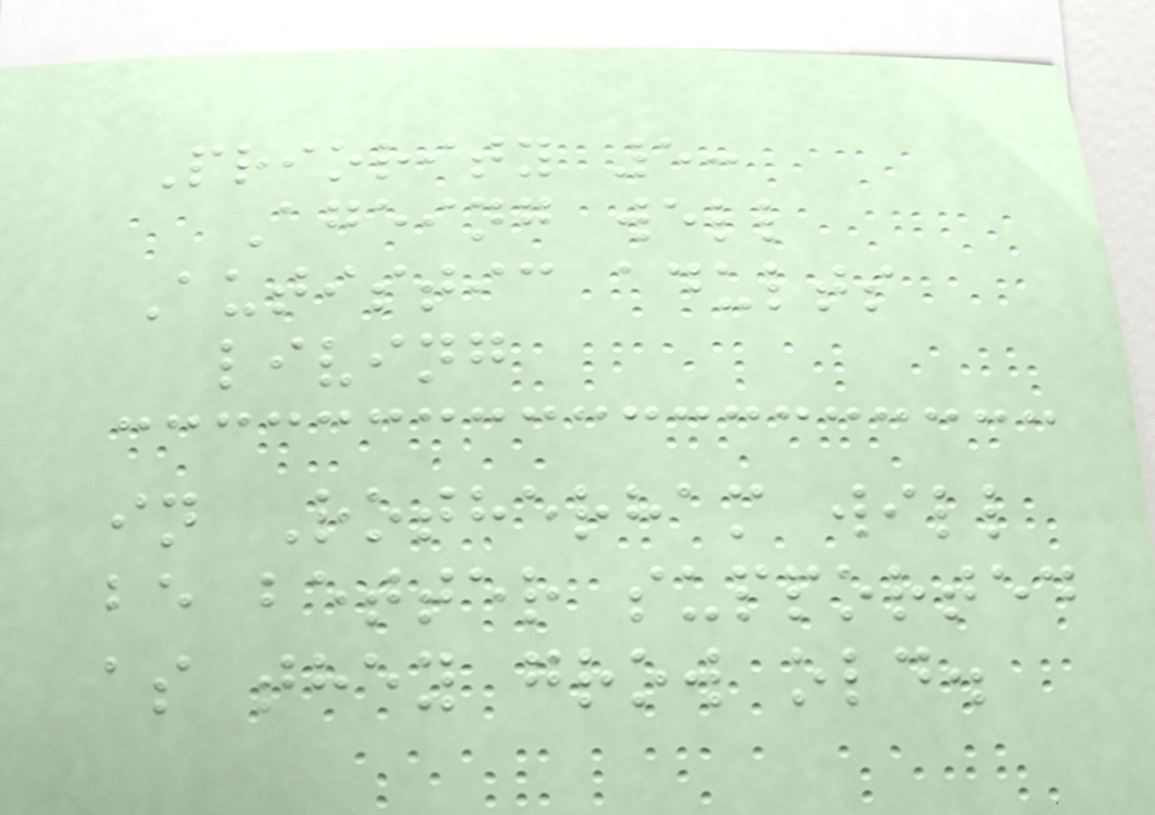Priority 5:
Ageing well
Autistic adults
living
in Rotherham will
be better supported
as they grow old.
